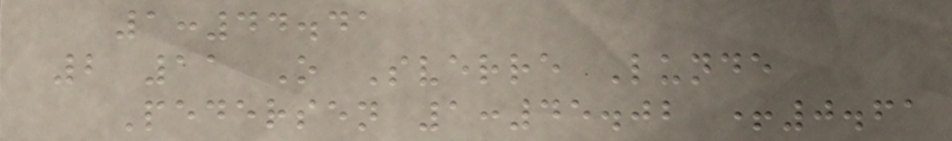1:44.41
2 11 O Sverre Lunde
Pedersen 1:45.02 +0.61
